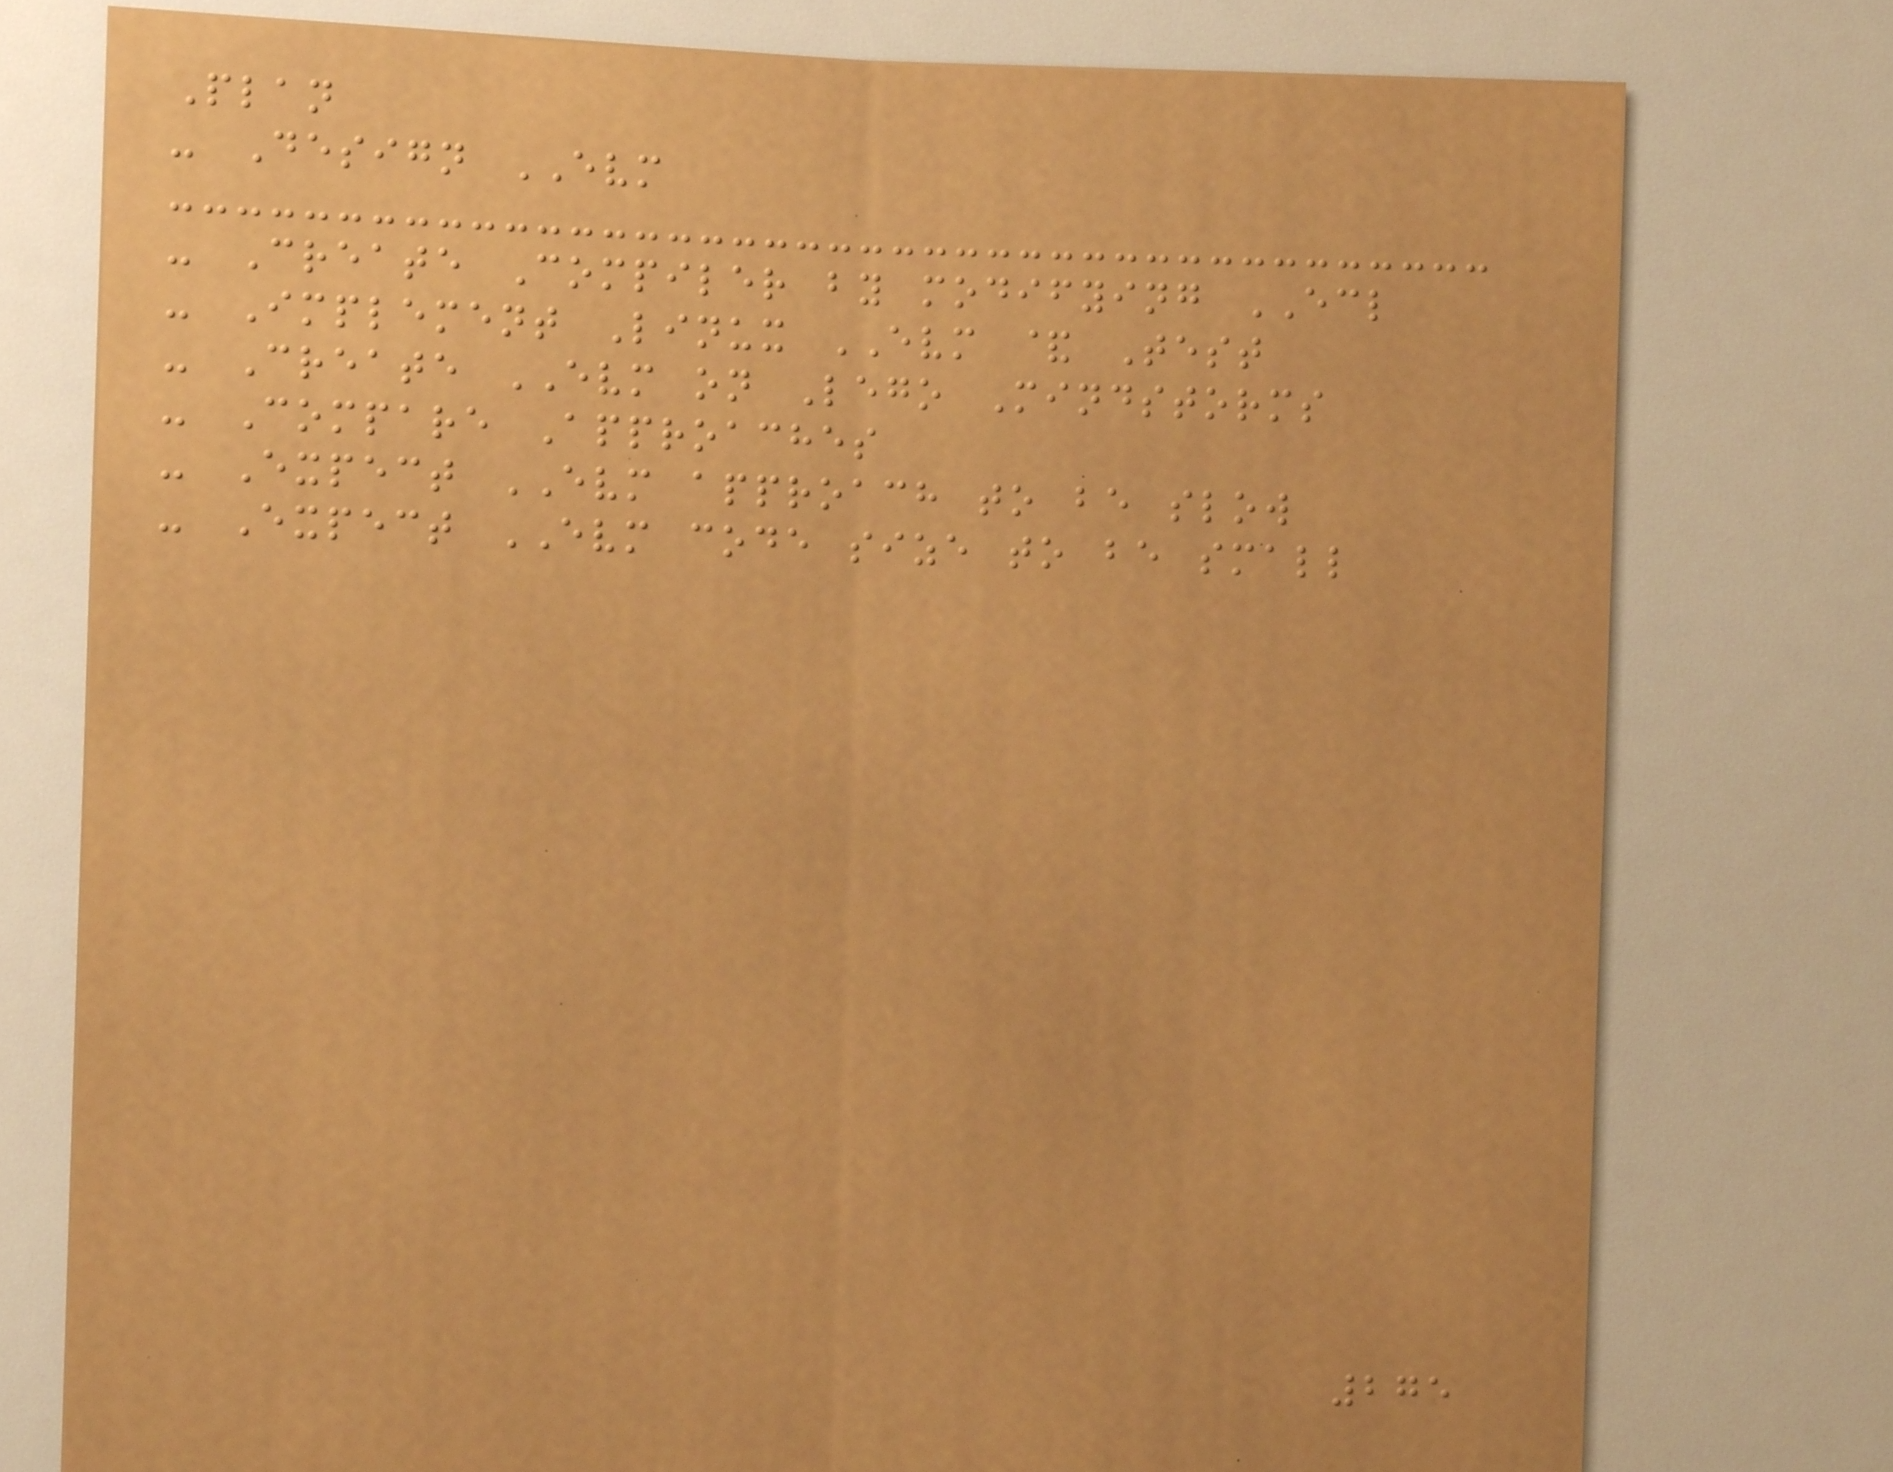Plan
- Design EVM
- Create Compiler by modifying ECL
- Implement Linux EVM & Test
- Create EVM on Lego Mindstorms
- Compare Approaches
- Expect EVM approach to be slow
- Expect EVM code size to be small
275
